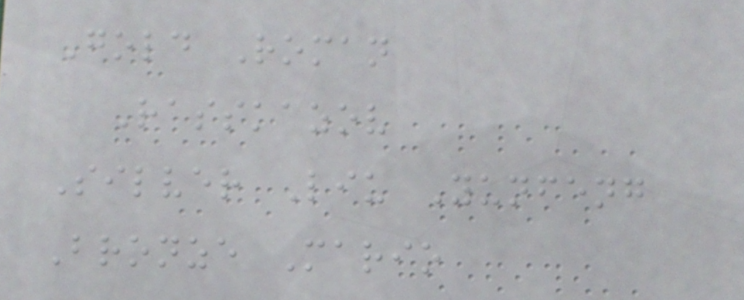Gold Roman
Rasskazov
Silver Liu Yunfeng
Bronze Mario
